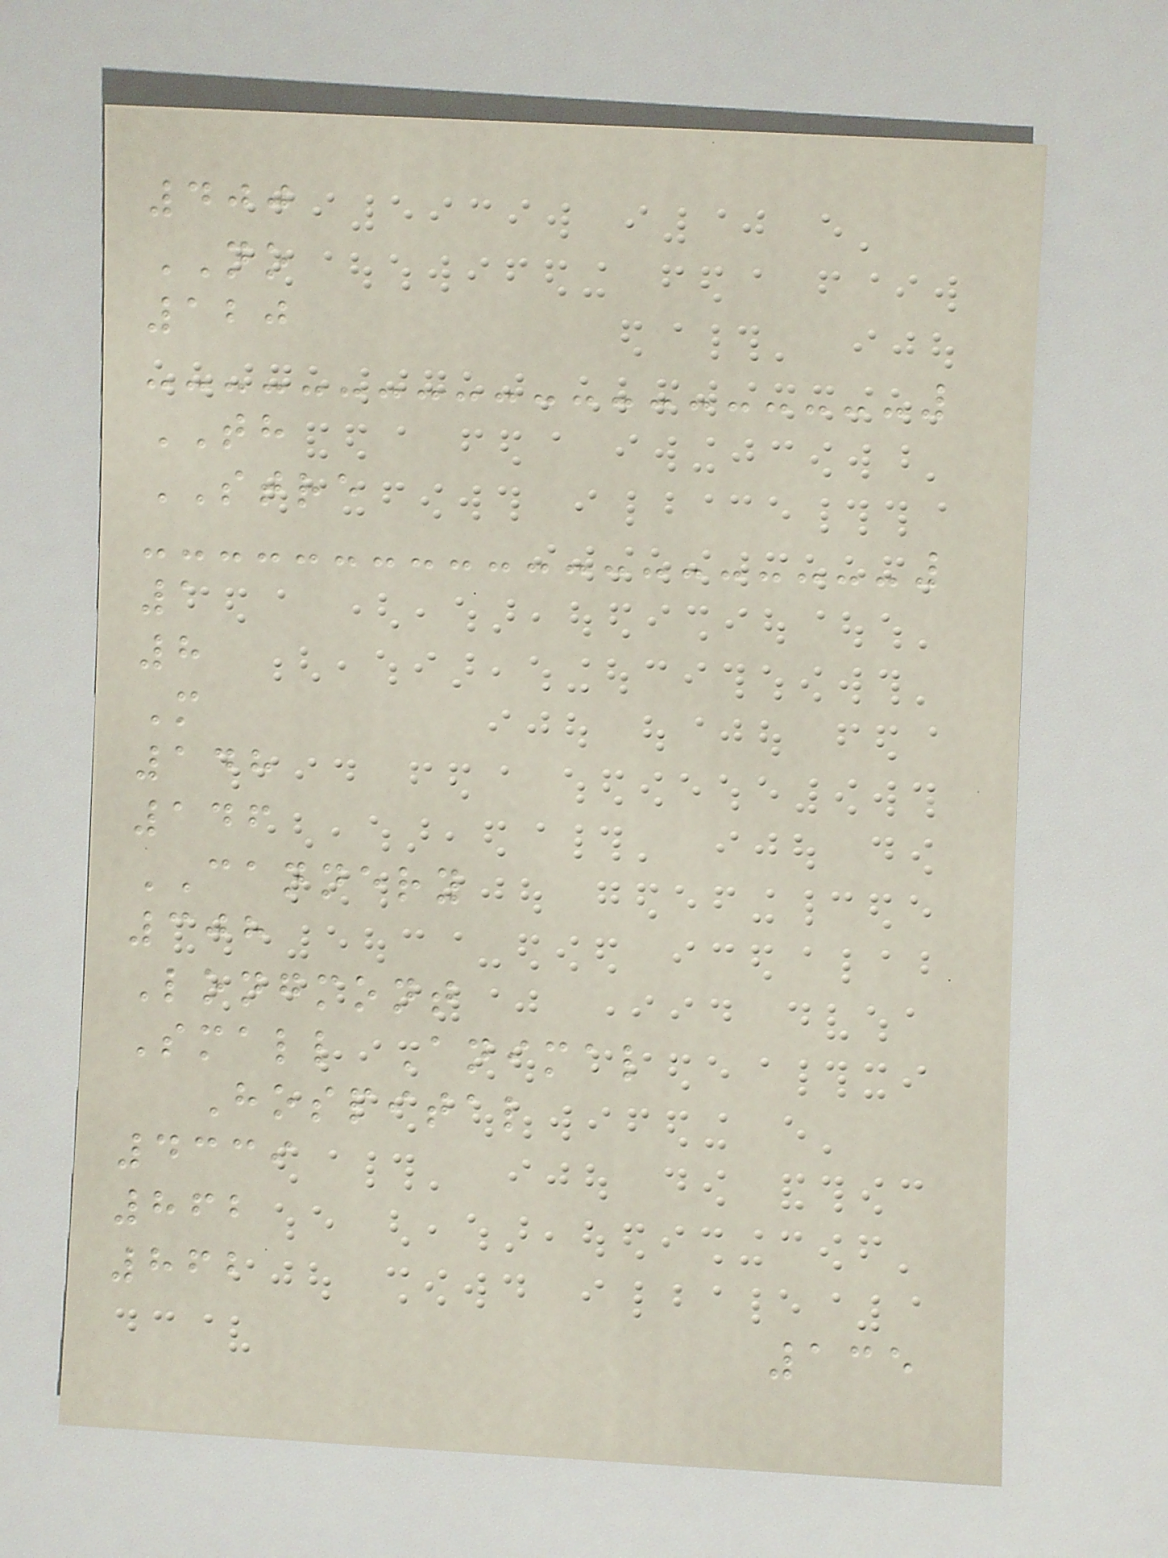400
NO
120
TH
STRE
1
8
M
148
146
CANNERY
308
Longmont
Small Animal
Hospital
4339
862
862
135
